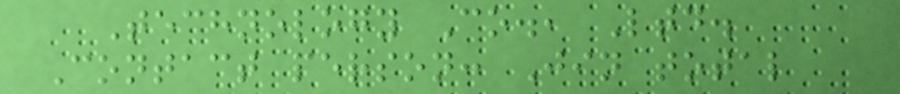Technology Co., Ltd.
Contact person: Jin total
